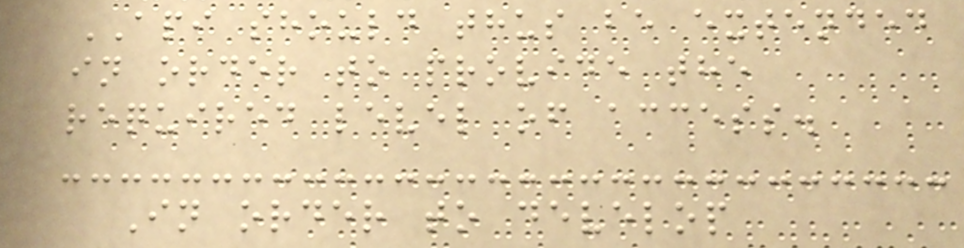API should thus be extended
in order to provide the
required level of access.
In order to develop
